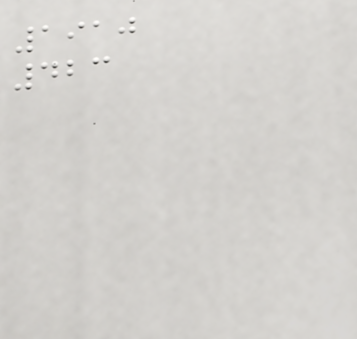1910
423
